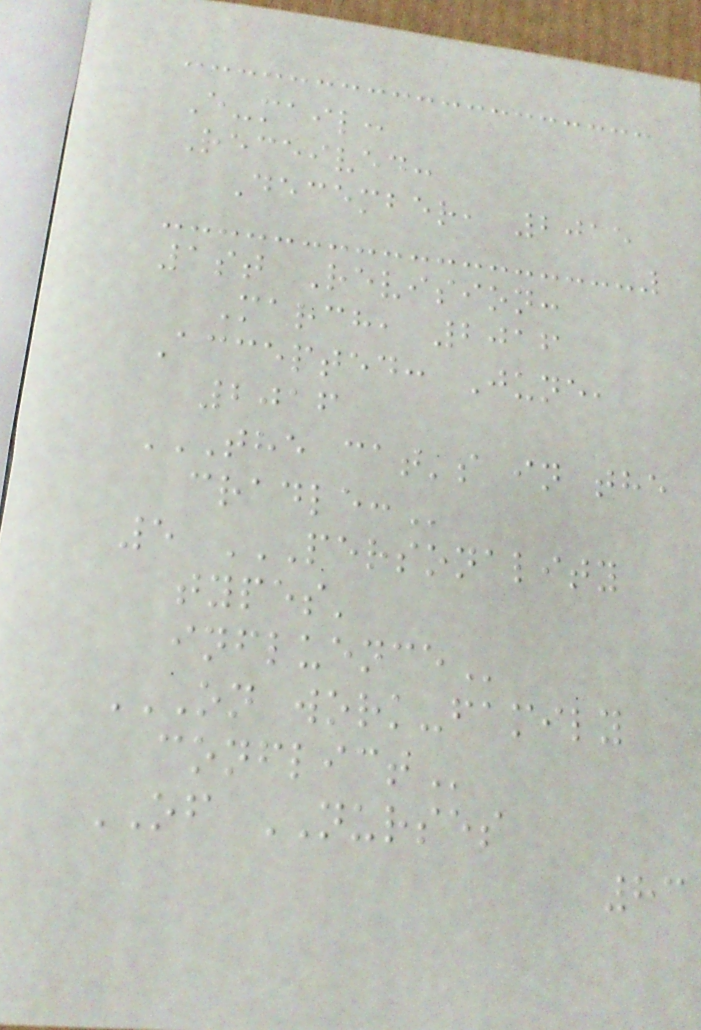E-mail:
Received:
December, 2015
1st Revision:
March, 2016
Accepted: June,
2016
THE CAT'S IN THE
CRADLE:
5 PERSONALITY
TYPES'
INFLUENCE
ON WORK-FAMILY
CONFLICT
OF NURSES
83
